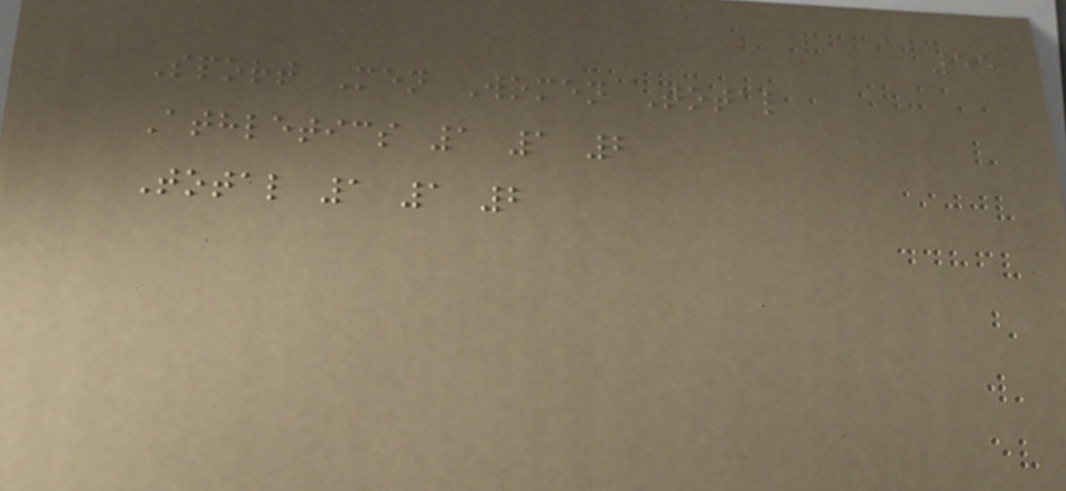55
Sport Men Women Total
Athletics 1 1 2
Total 1 1 2
